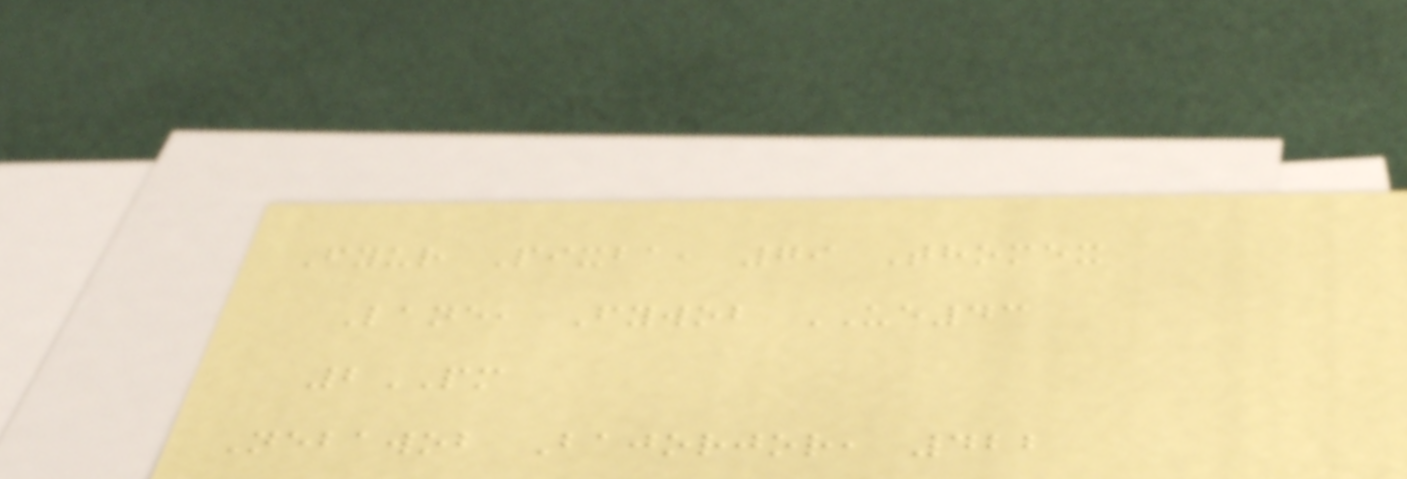Fyur Pixba, 79 Thomex
Lane, Fywob UE43
2PM
Nebawob Bajorjor, 422
